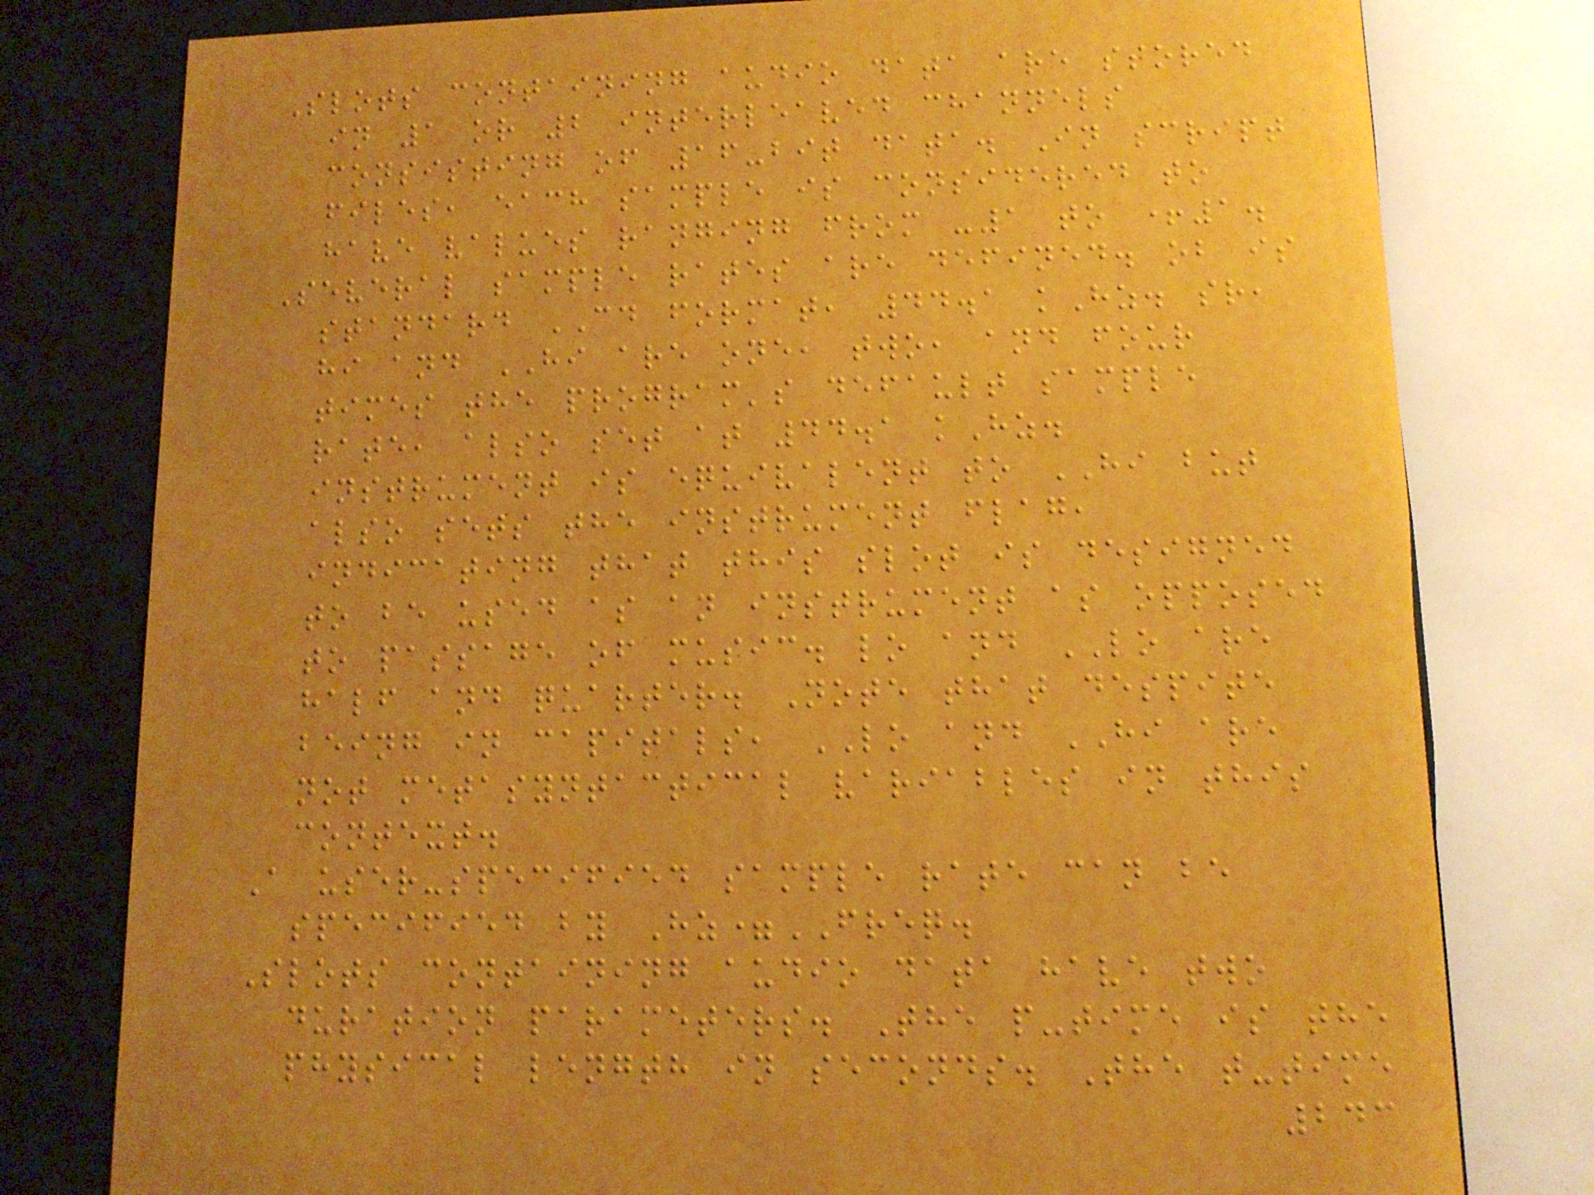Slots containing audio data are stored
in 1 or 2 interleaved channels
consisting of 16-bit data. In script
files, each sample is considered to
have values ranging from -1 to +1.
Several sample rates are defined. ob is
standard CD format, 44.1 kHz. sr,
hi and HI are one, two, and four
times the program's default sample
rate, also set at 44.1 kHz.
instrument is equivalent to HI but
also sets the instrument flag,
indicating that this slot is designed
to be used as an instrument as opposed
to passage of music. lo and LO are
half and quarter. Note that despite
being in capitals, LO and HI are
not metasyntactical variables in this
context.
A user-specified sample rate can be
specified by Hz=FREQ.
Slots containing audio data have two
duration parameters. The p-time is the
physical length in seconds. The t-time
243
